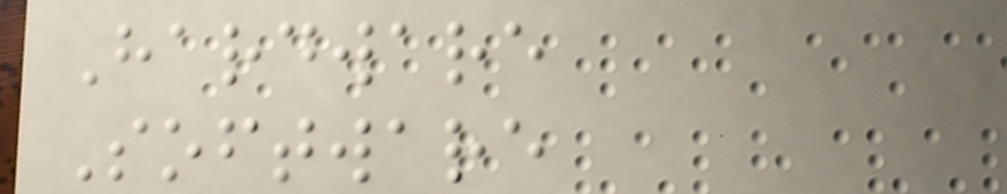Hardware
Software
